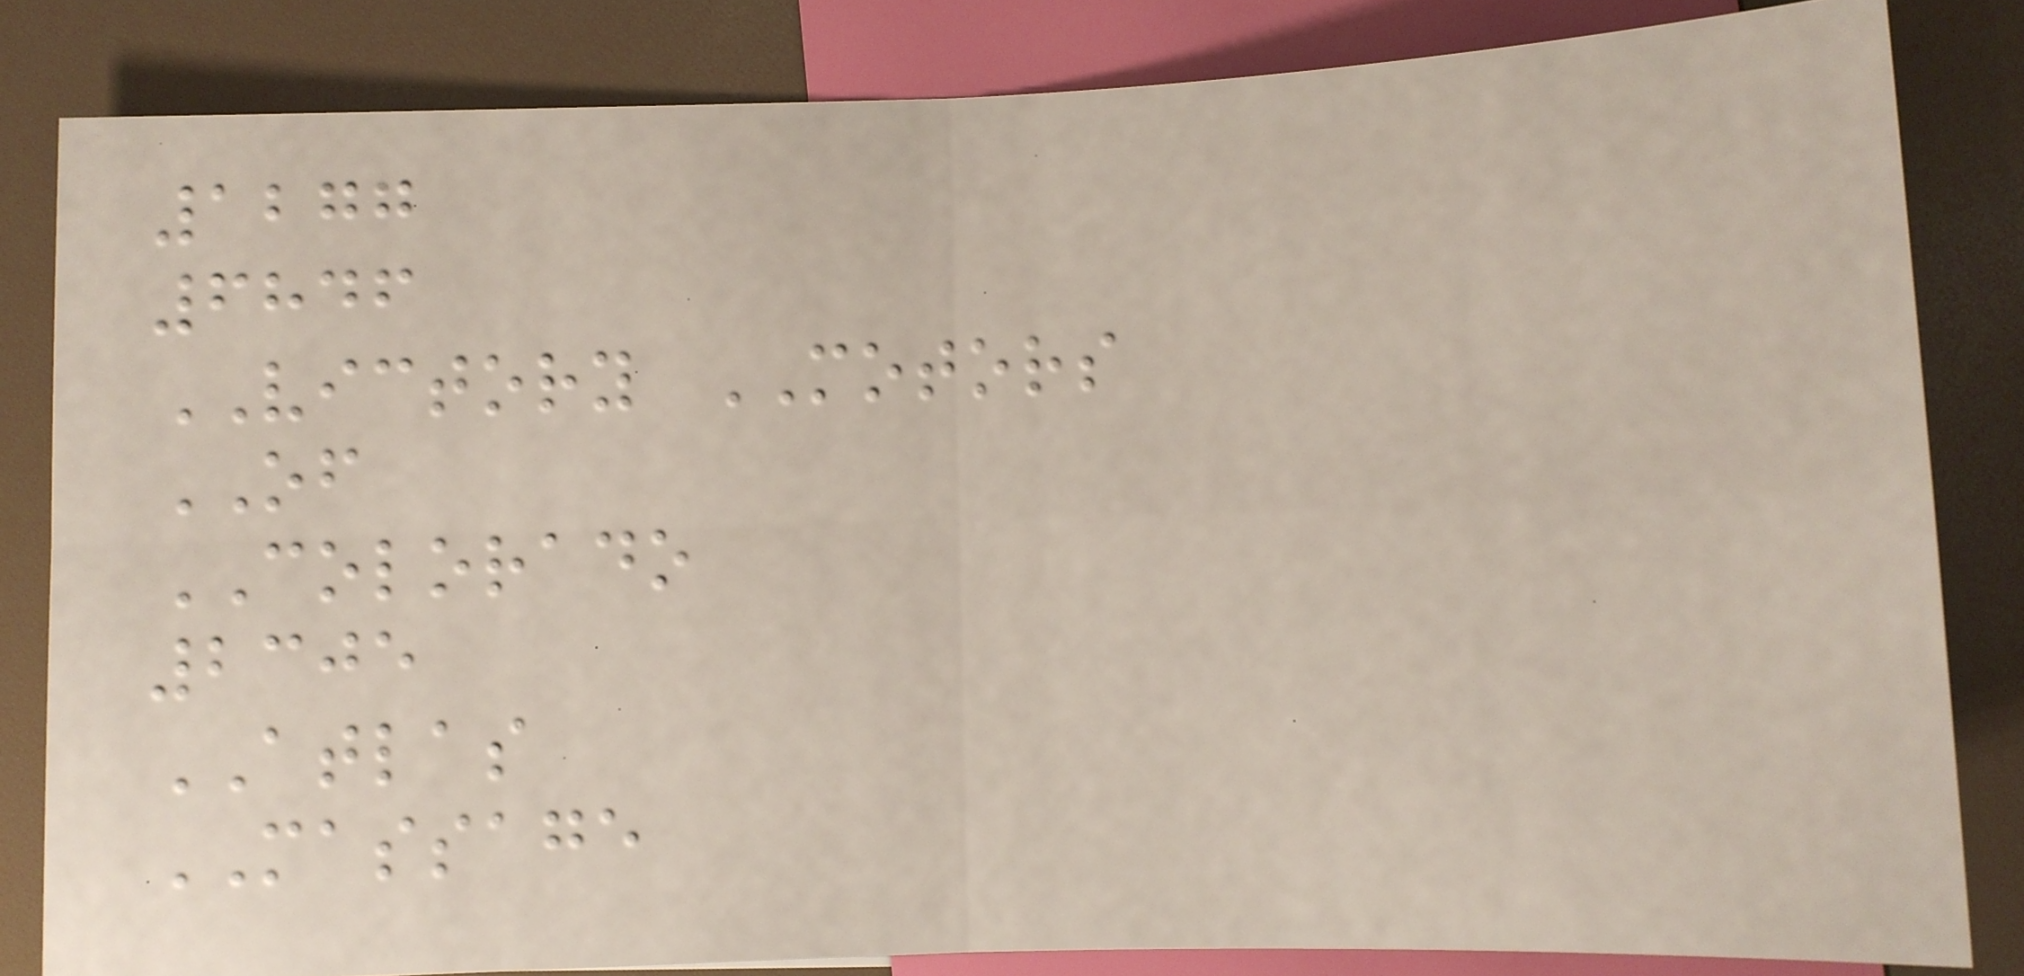1277
6846
VICTORY MOTORS
OF
COLORADO
2305
ATLAS
MASSAGE
